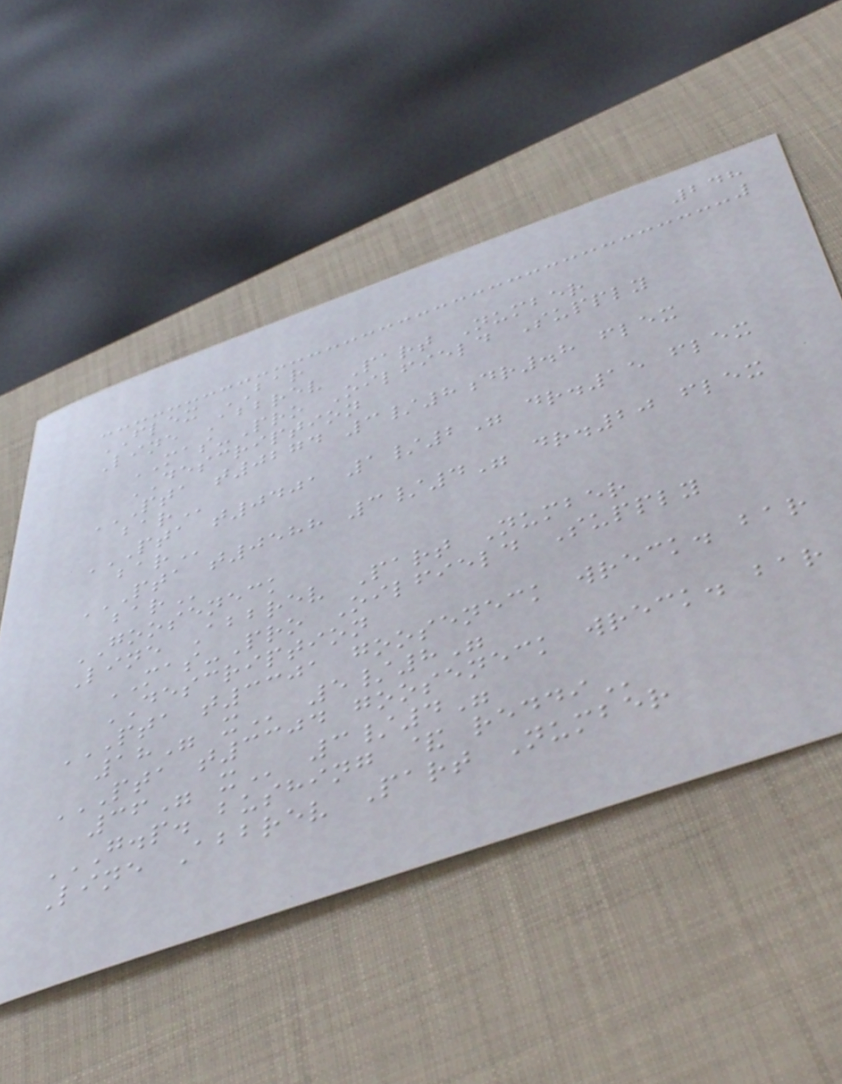248
FLEX BAR
Line Abbrev Part Number
MAS-Pro Oilfield Supply
DESCRIPTION
PTA T0274 3/8DR.8 FLEX
BAR
PTA T0401 1/2" DR.15 FLEX
BAR
PTA T0588 3/4" DR.20 FLEX
BAR
GOOSENECK
Line Abbrev Part Number
MAS-Pro Oilfield Supply
DESCRIPTION
PTA T3301 GOOSENECK WRECK. BAR
18" X 5/8"
PTA T3304 GOOSENECK WRECK. BAR
36" X 3/4"
G.P. BUSHING & REDDI
Line Abbrev Part Number
